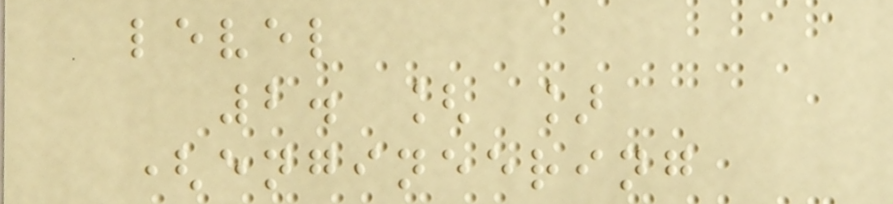level
2. [ ]
(engineering
